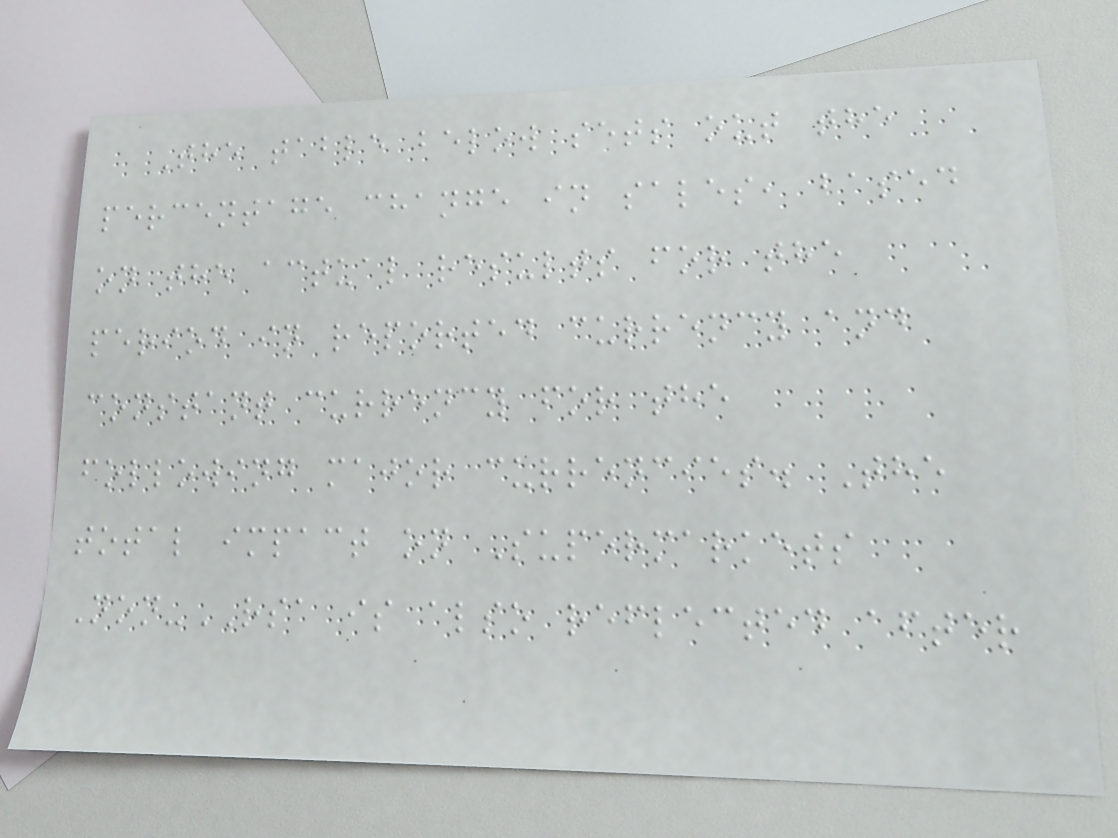The table below sets out the
percentage change in sales, based
on the actual results for the
period in reported currency and
constant currency for the
following major currencies. The
total impact on Supermarkets
Non-RSA is also reflected after
